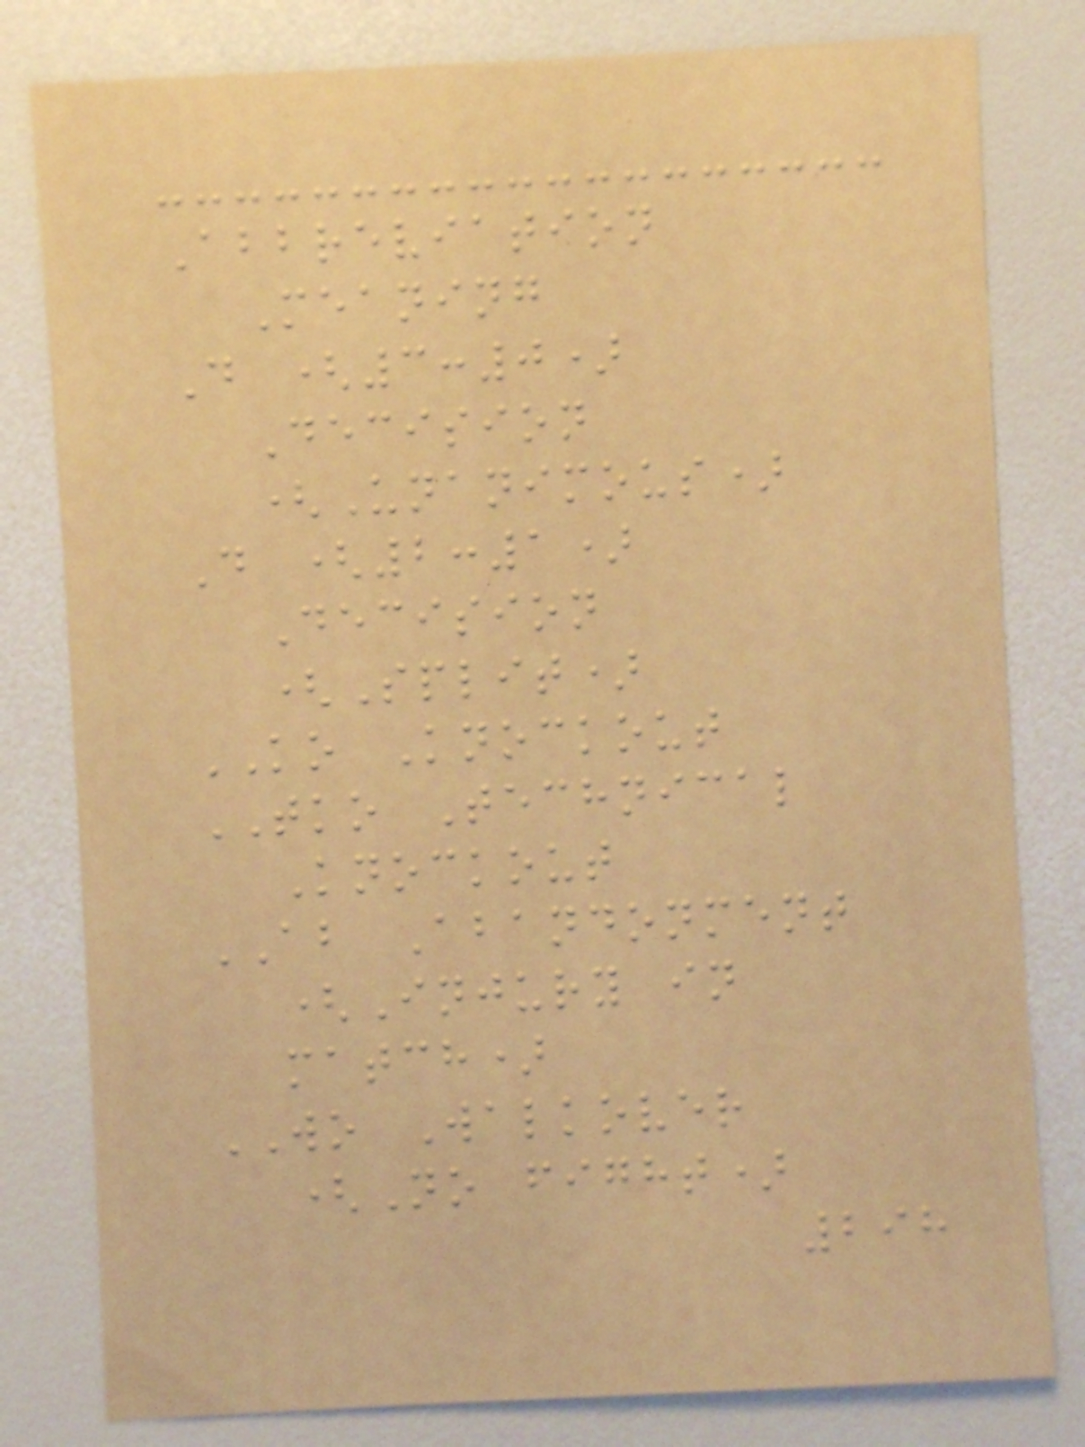Abbreviation
Meaning
D (3:0)
Decision
(Unanimous)
D (2:1)
Decision
(Split)
KO Knockout
TKO Technical
Knockout
AB Abandonment
(Injury in
match)
WO Walkover
(No fight)
298
